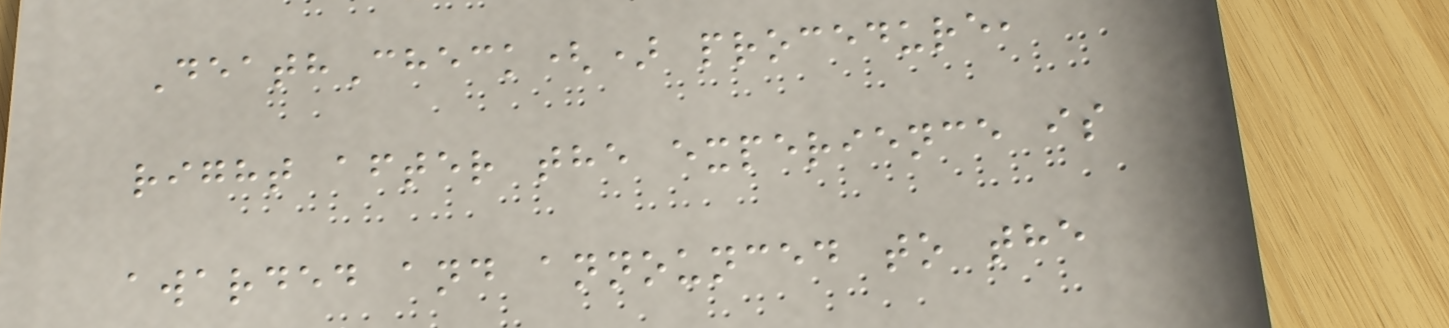DeathCheck() procedure,
right after the experience is
awarded and announced to the
